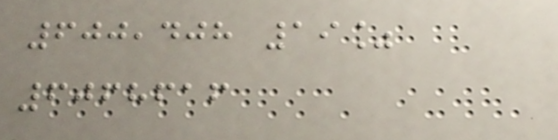600,408 19%
6068616
